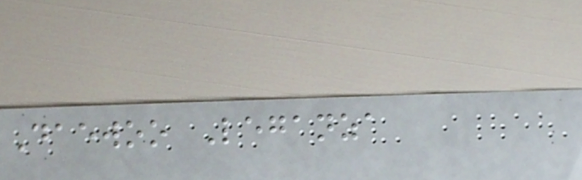Daewoo Leganza
